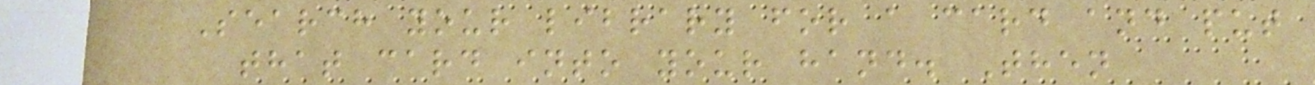Search your library for a card and put
that card into your hand. Then
